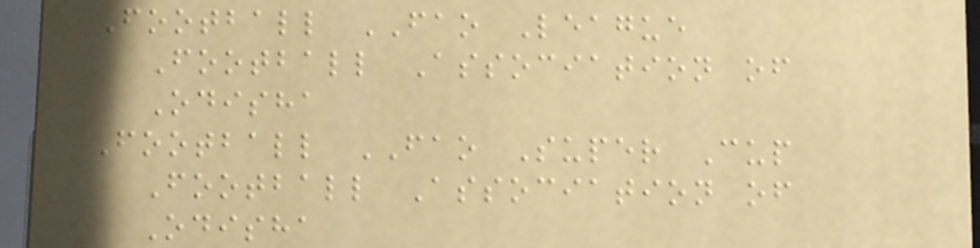Football FAO League
Football Association of
Odisha
Football FAO Super Cup
Football Association of
Odisha
